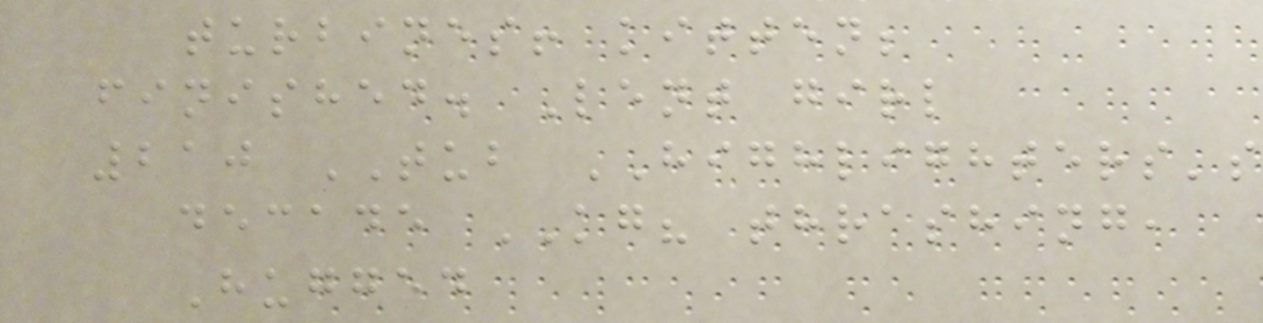turbines! kitten;
finished. Lent girl
210 TUB HIGHLIGHTERS's
decade KG? thrashing,
Hugged
